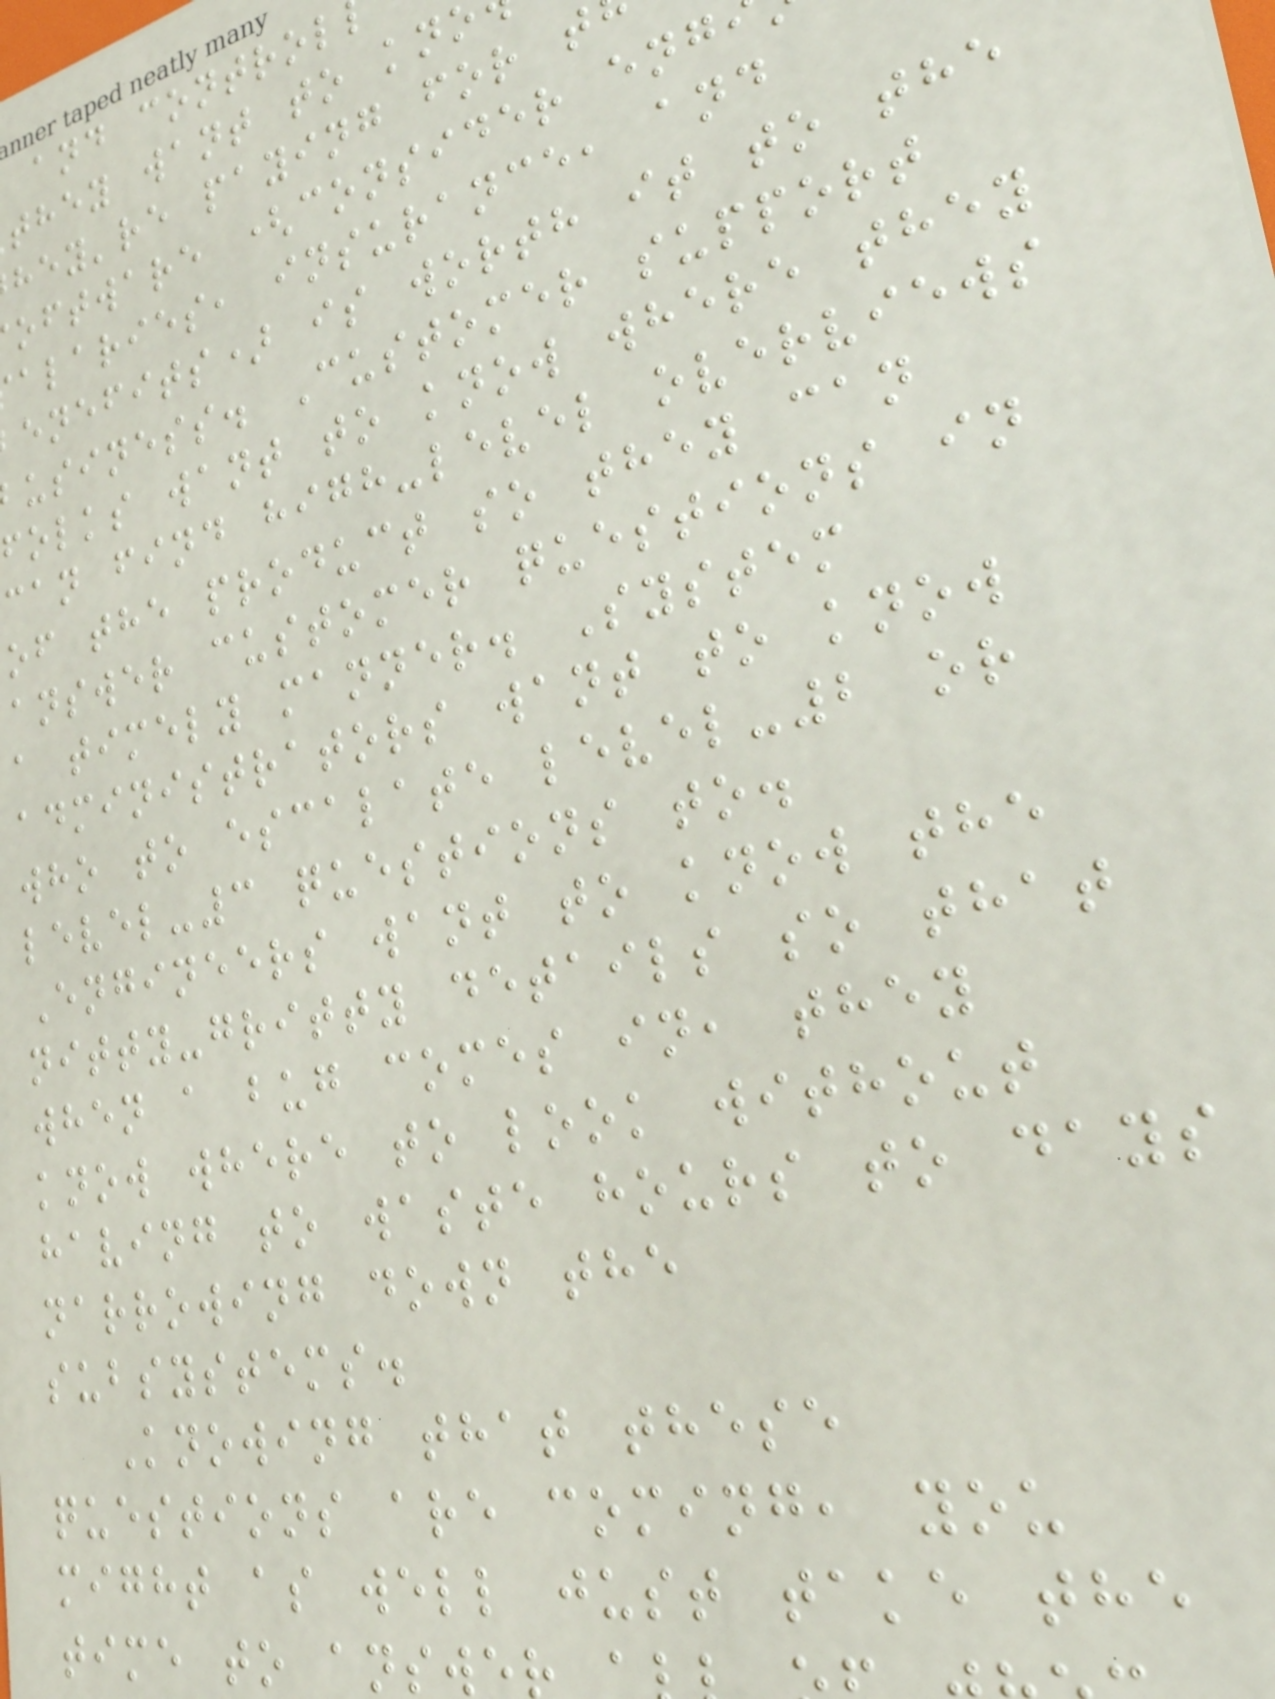and control
they want to kn
hey're paying for t
oftware (consider eng
alaries, insurance, and
enefits) is worth it to the
usiness. Customer support
folks want to know where they
can find high-level overviews
of the product so they can
answer customer questions in
a timely manner. System
administrators want to know
who to escalate level-2 or
level-3 questions to.
Engineers want to know the
nitty-gritty details so that
when a bug comes in, they
know where to look without
having to waste hours to days
narrowing down the
subsystems.
Knowing that these
questions are coming, you
might as well just take the
time to answe
